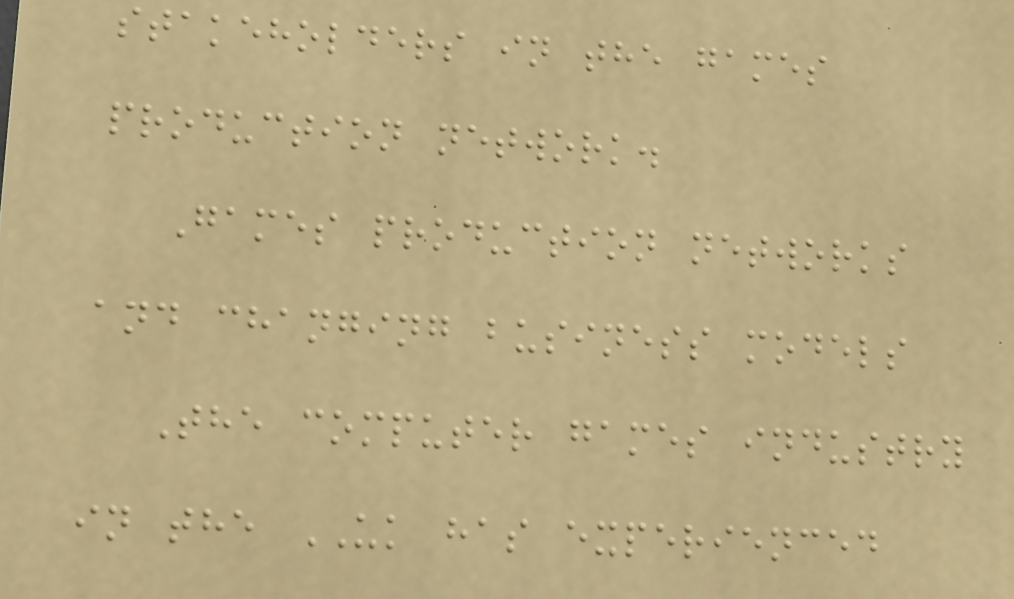stakeholders in the games
production network.
Games production networks
and changing business models
The computer games industry
in the UK has experienced
